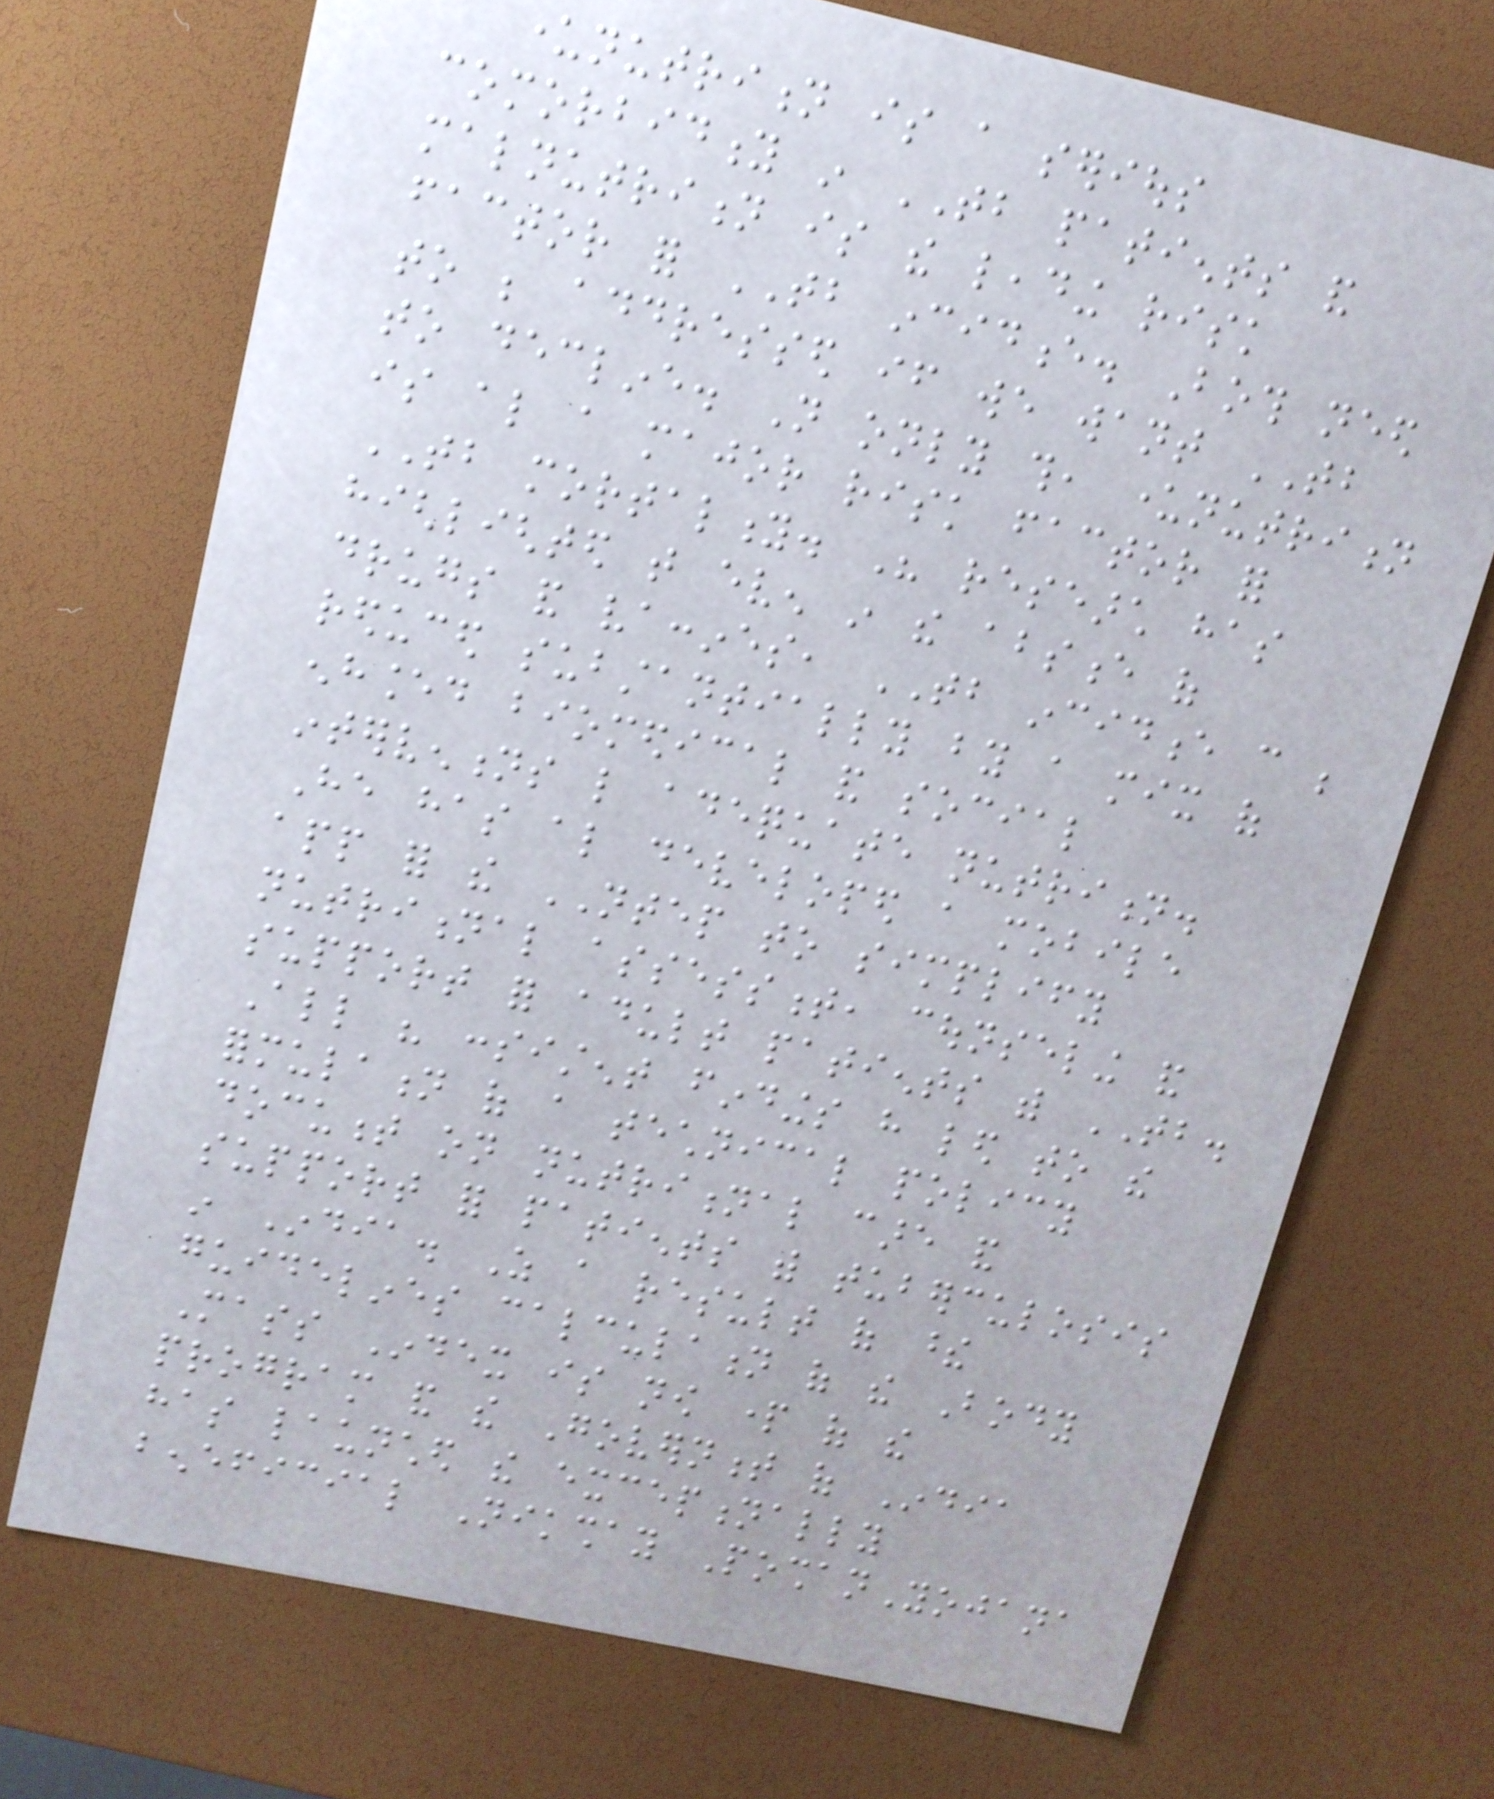undernutrition is a serious
comorbidity in TB patients and
malnutrition is the leading risk
factor for TB incidence. Both need
to be addressed if we want TB
to decline. Not only this, undernutrition
is also a major risk factor for
TB mortality. His research has
highlighted that even in the absence of
drugs and vaccines, TB incidence can be
reduced substantially by a mix of
enhanced biomedical and social
interventions like adequate nutrition.
He has also developed a mobile
app for the NTEP to simplify
nutritional assessment, counseling and
support for adult patients with TB.
All his consistent findings have led to the
formulation of a technical policy
document on nutritional care and
support for patients with tuberculosis
in India. As a result of these
guidelines calculation of the Body
Mass Index is now part of the
program and the Government of India
has launched the exceptionally
beneficial Nikshay PoshanYojana
